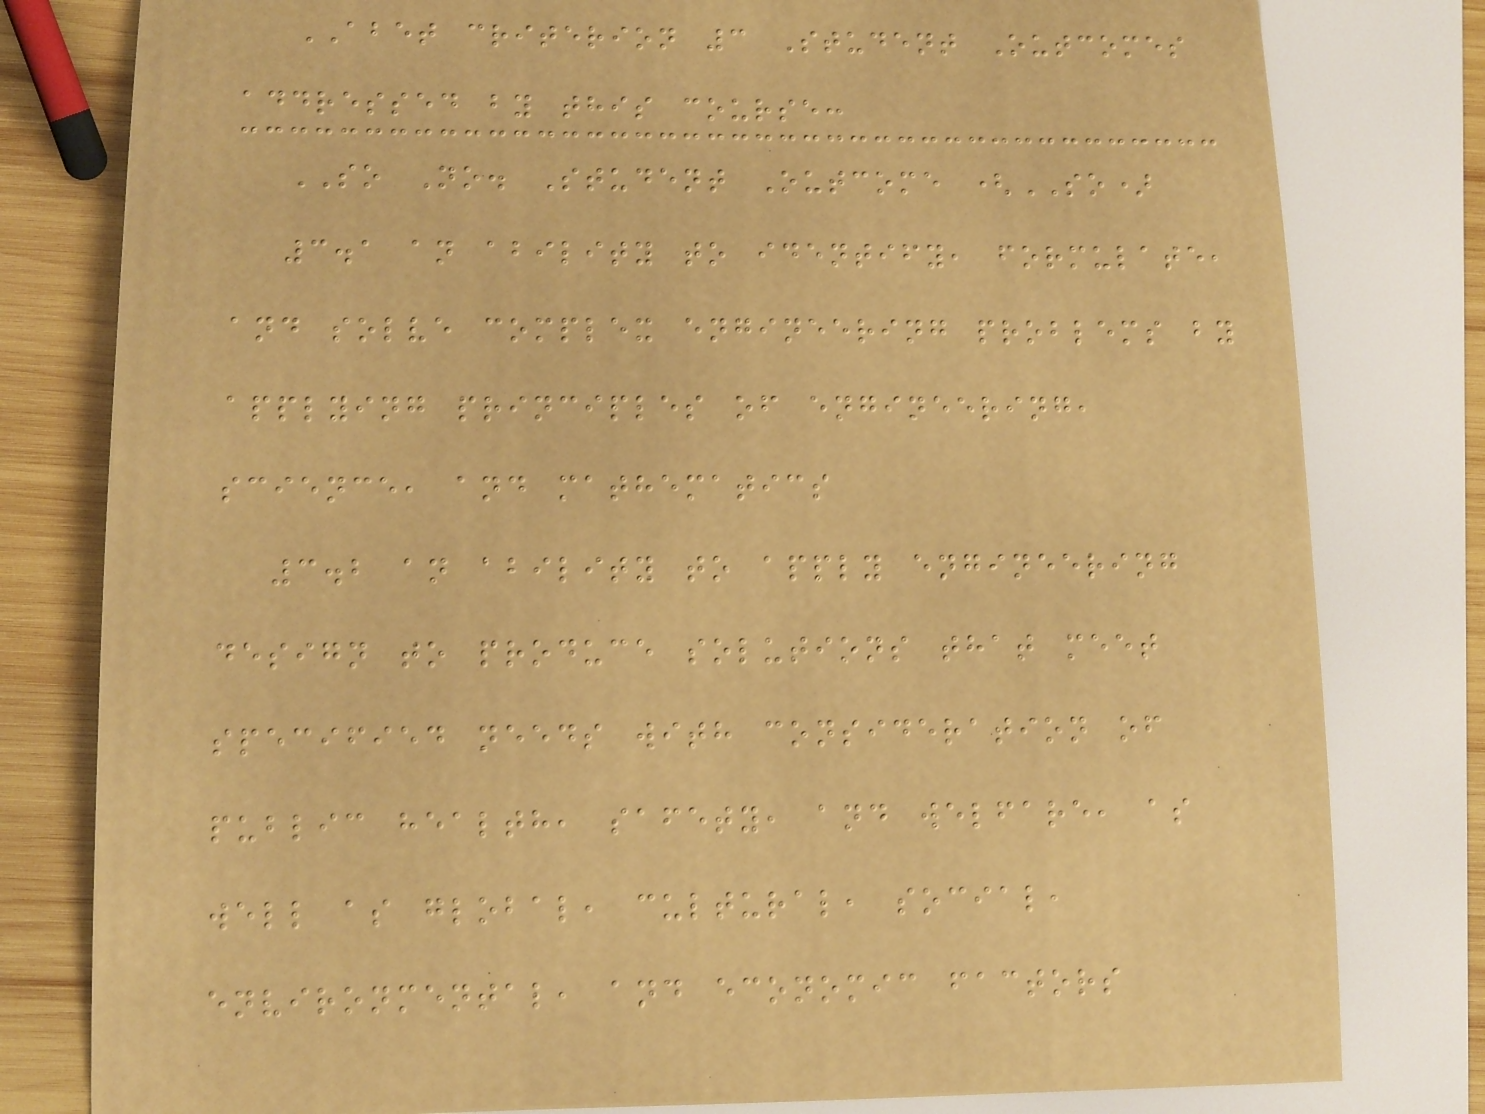ABET criterion 3 Student Outcomes
addressed by this course:
SO No. Student Outcome (SO)
3.1 an ability to identify, formulate,
and solve complex engineering problems by
applying principles of engineering,
science, and mathematics
3.2 an ability to apply engineering
design to produce solutions that meet
specified needs with consideration of
public health, safety, and welfare, as
well as global, cultural, social,
environmental, and economic factors
